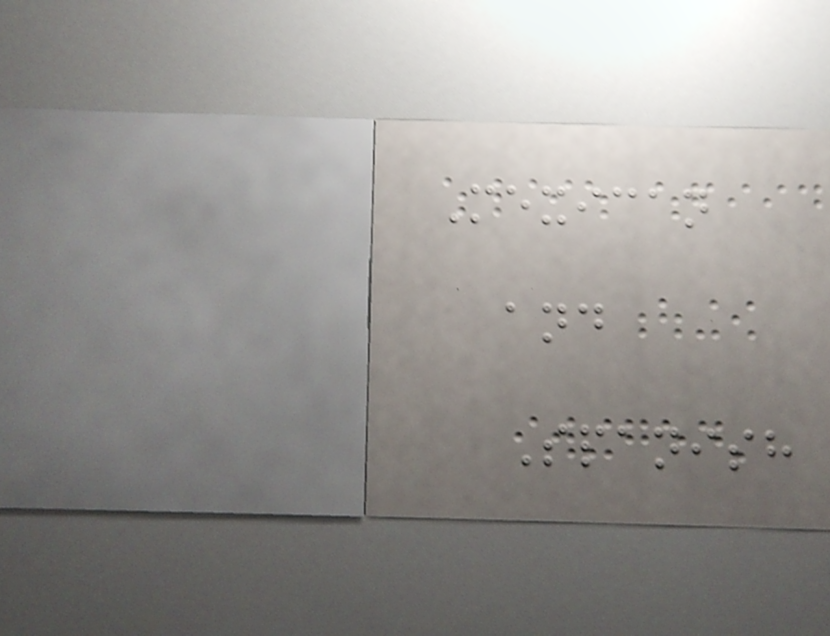Mexican
and
Spanish
